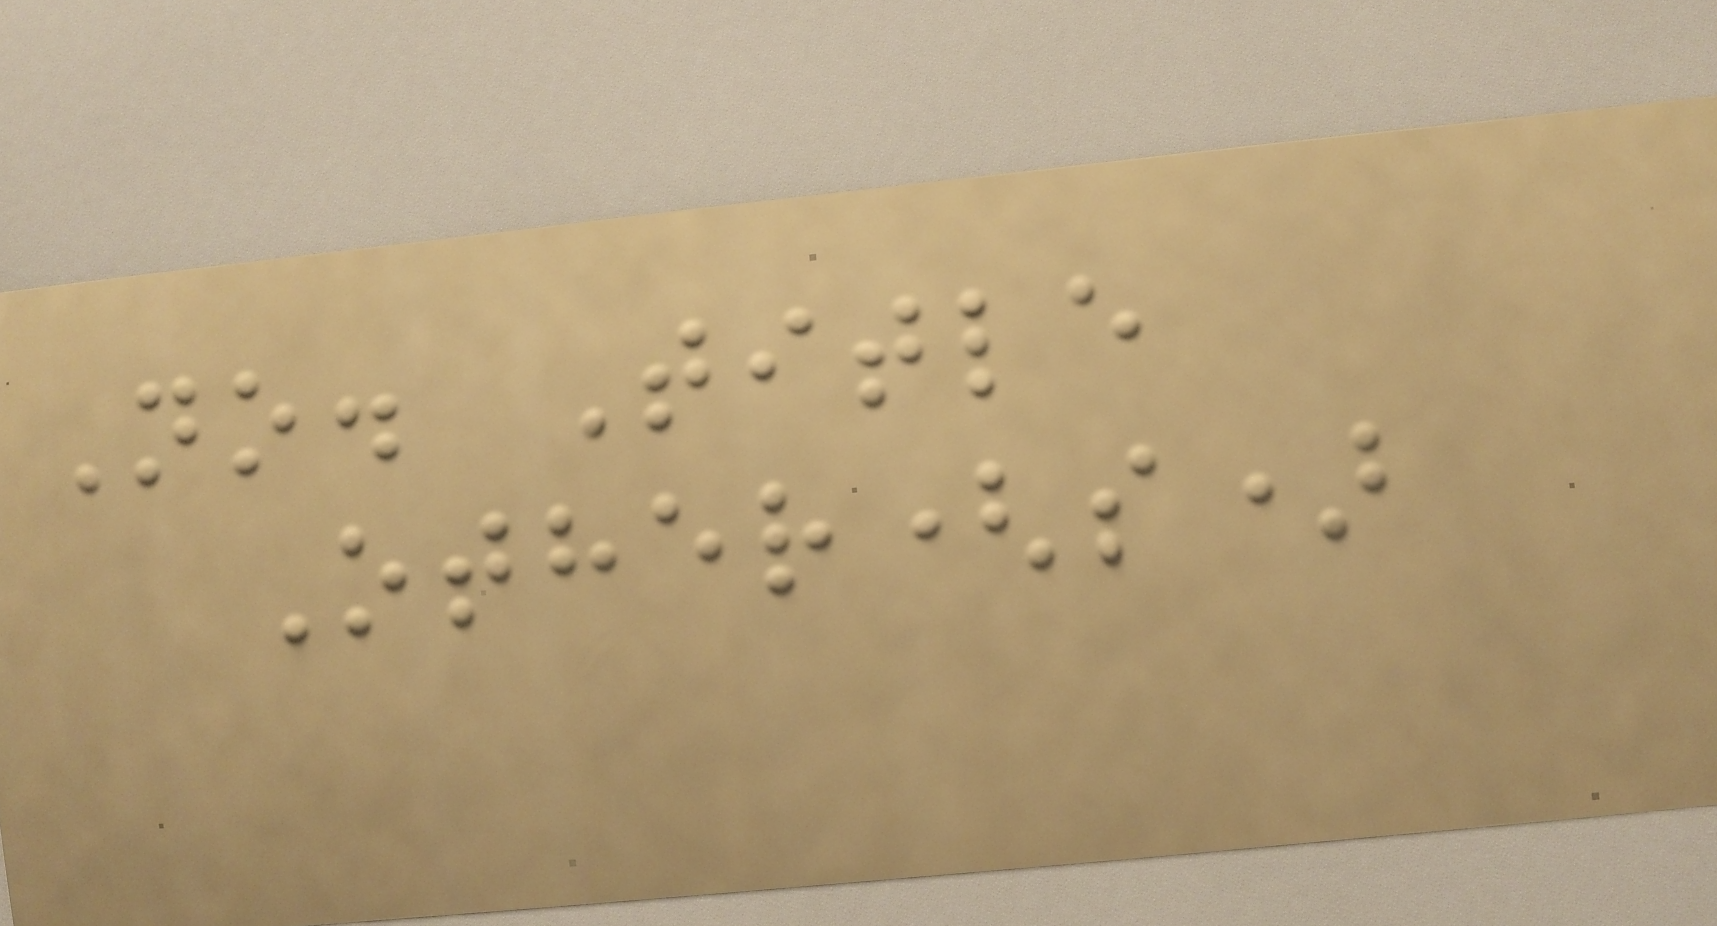No. Title
Other(s)
